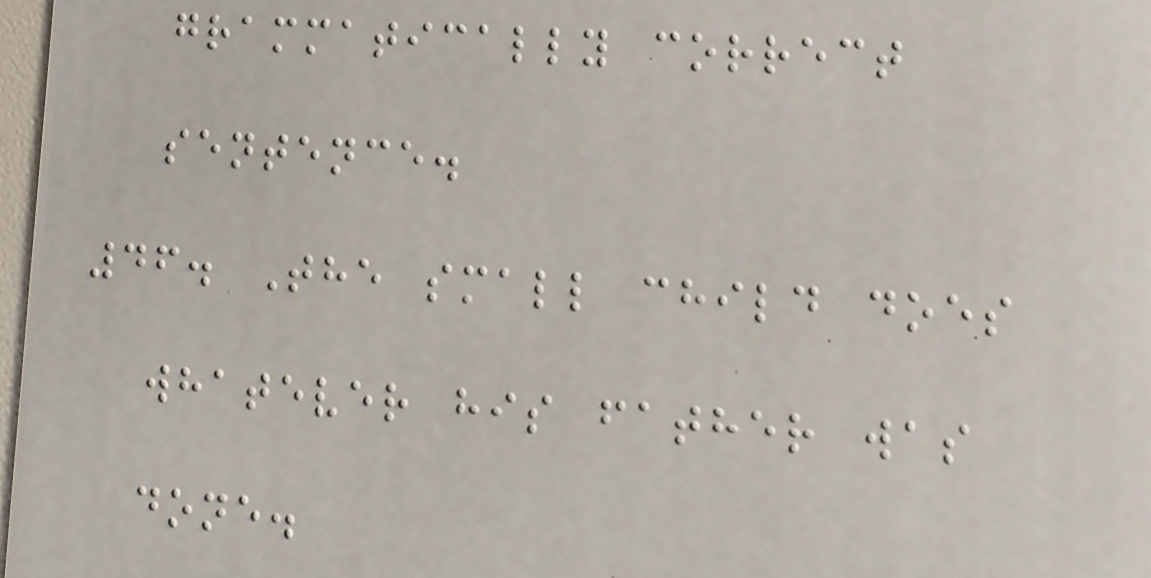grammatically correct
sentence.
46. The small child does
whatever his father was
done.
